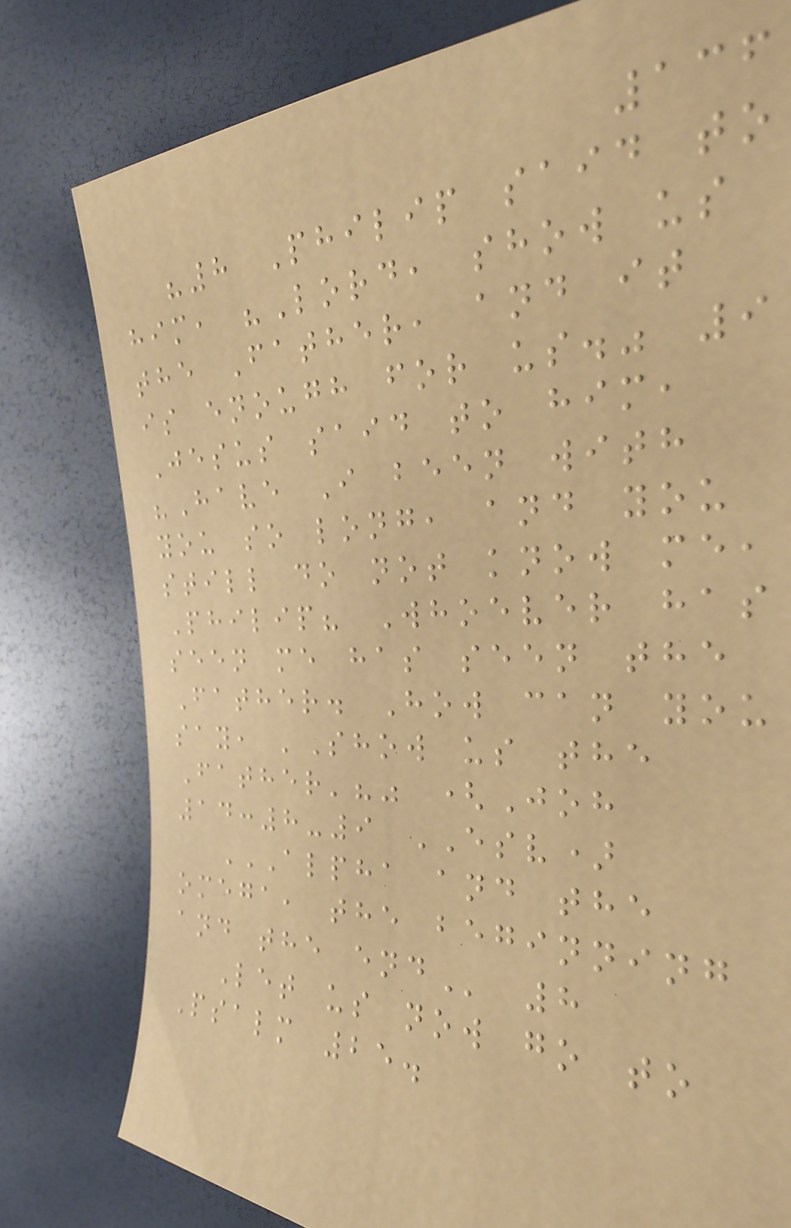136
"8 Philip said to
him, "Lord, show us
the Father, and it
is enough for us." 9
Jesus said to him,
"Have I been with
you so long, and you
still do not know me,
Philip? Whoever has
seen me has seen the
Father. How can you
say, 'Show us the
Father'?" (Joh
14:8-9 ESV)
ALPHA AND THE
OMEGA, THE BEGINNING
AND THE END 8
Let us now go to
Psalm 25.
